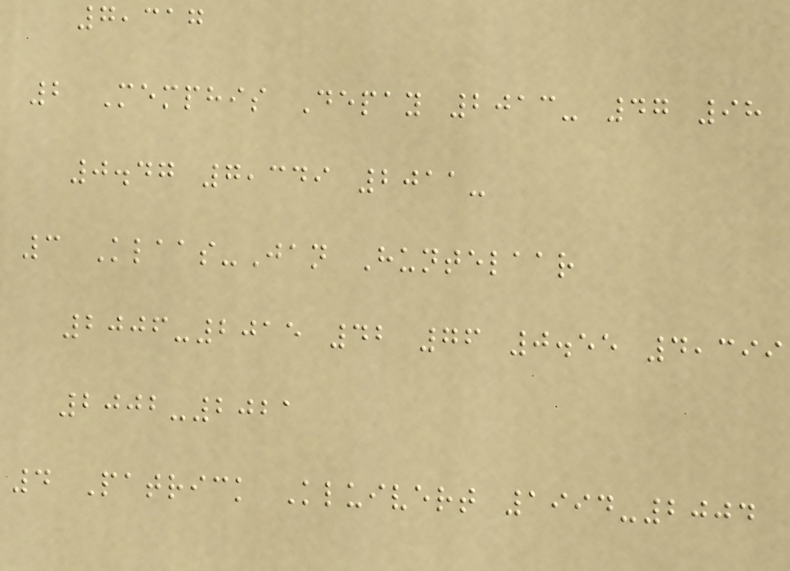7,317
2 Memphis Depay 2013- 47 98
0.47 7,349 2011-
3 Klaas-Jan Huntelaar
2006-2015 42 76 0.55 4,399
2002-2021
4 Patrick Kluivert 1994-2004
